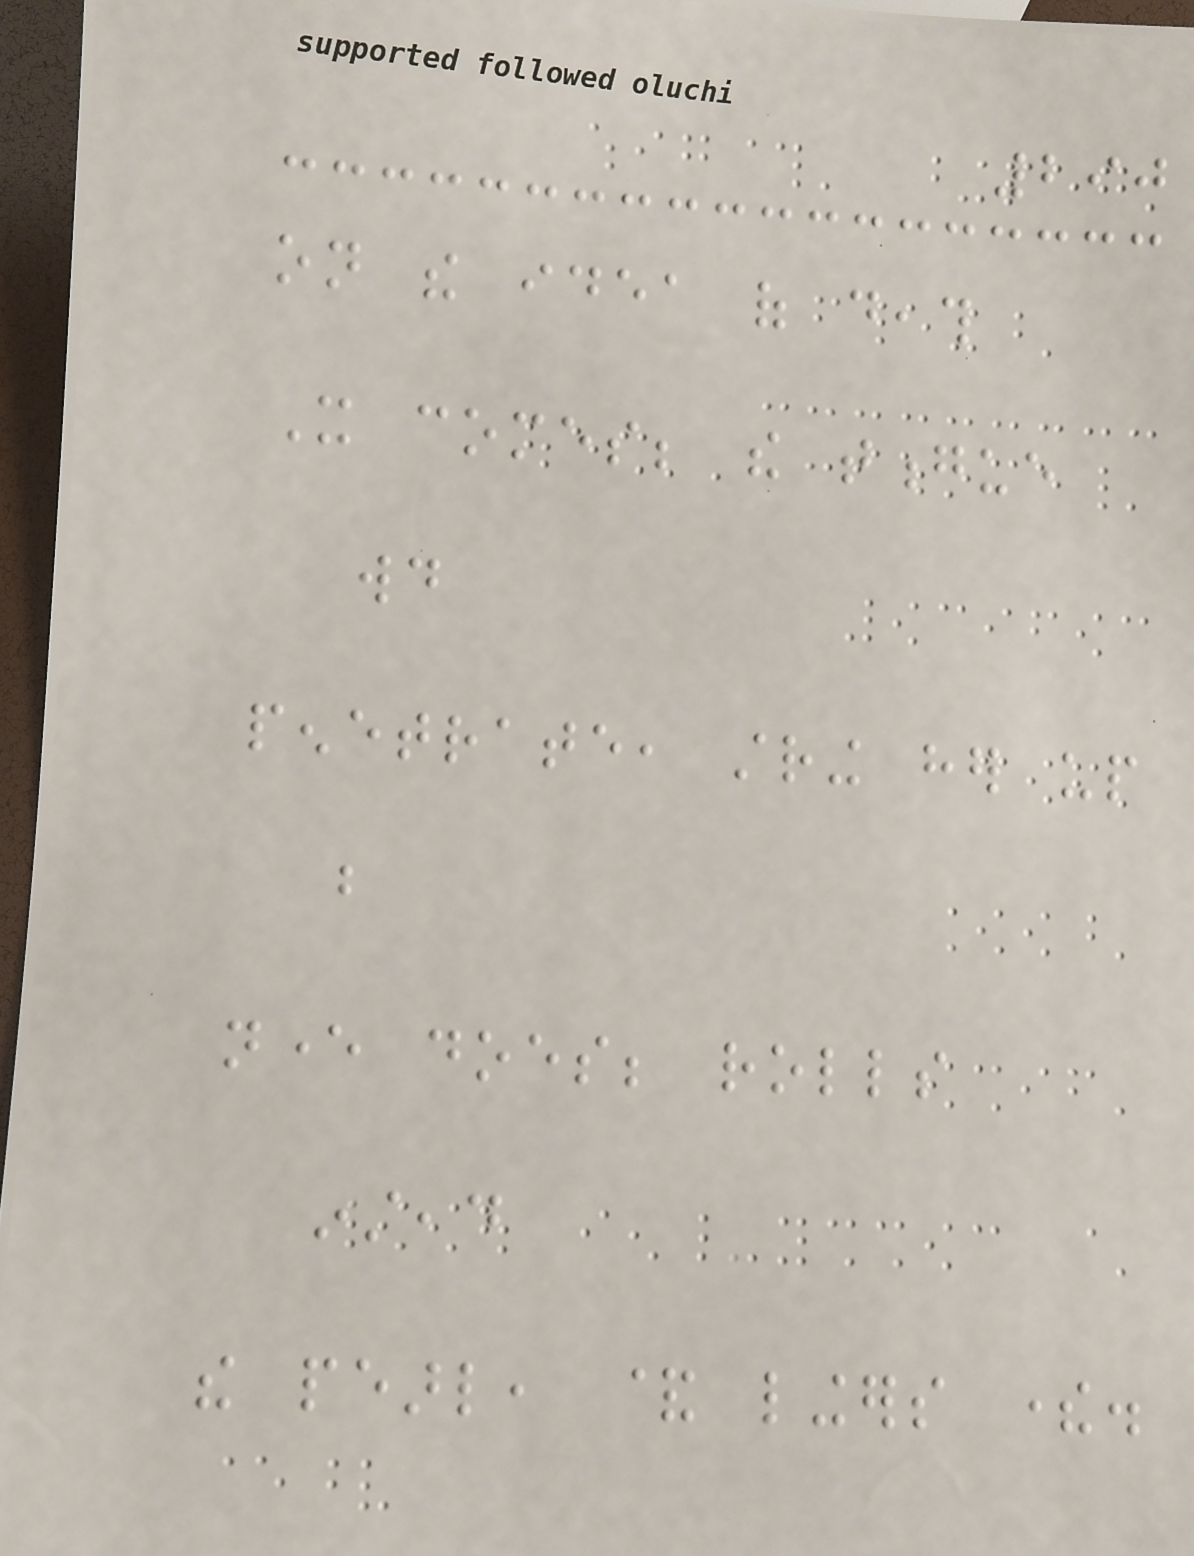290
on the idea of death
It comes; the tongue
would
penetrate, string her up
but
never does; rolls
instead
the pearl, & lingers there.
